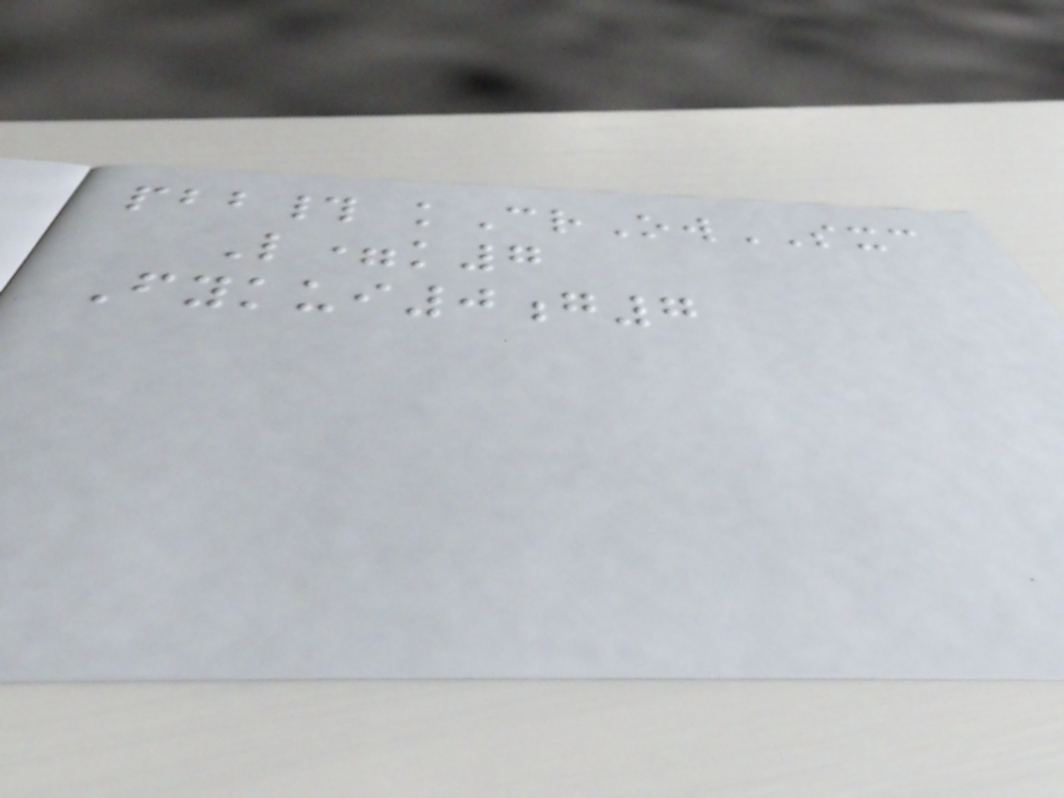pbb# kCrOwSXC
L=k7
Fykui0g7
